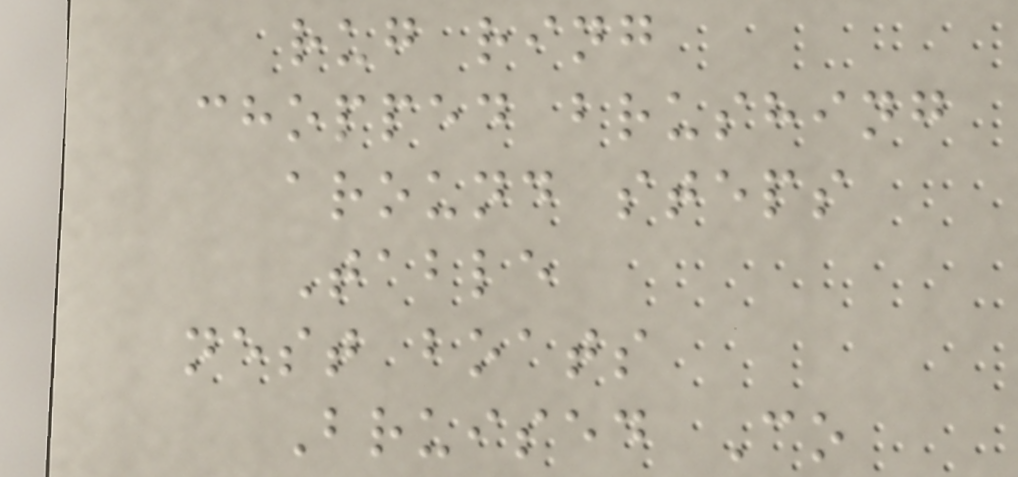rug ring
chopped brushing
around steps
Table
nest boats
Bruised Co
